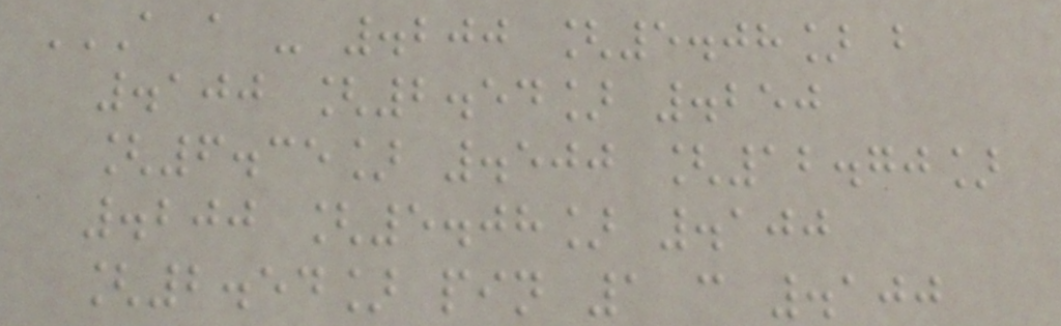A A - .200 [5.08] B
.100 [2.54] .250
[6.35] .500 [12.70]
.200 [5.08] .100
[2.54] PIN 1 C .100
